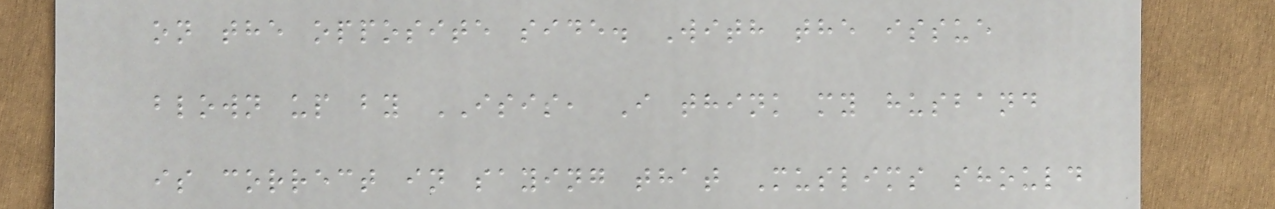on the opposite side. With the issue
blown up by ISIS, I think my husband
is correct in saying that Muslims should
